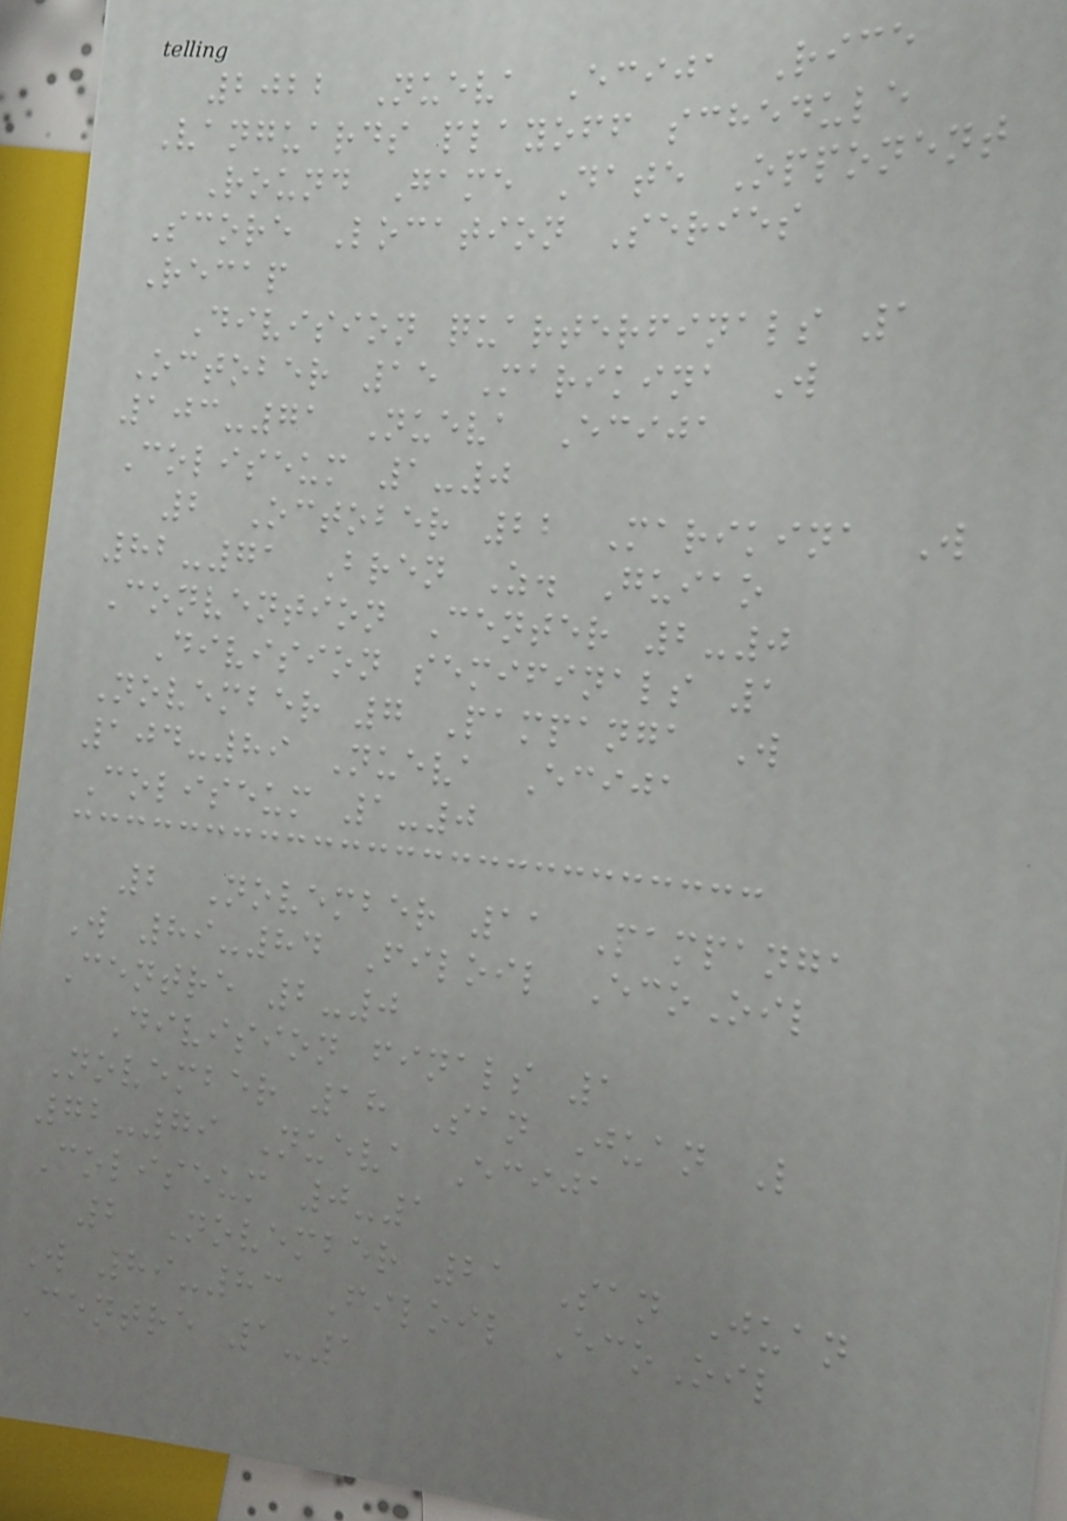2022 Nueva Ecija Rice
Vanguards playoff schedule
Round Game Date Opponent
Score Location Series
Recap
Division quarterfinals 1
October 15 Marikina W
103-71 Nueva Ecija
Coliseum 1-0
2 October 22 Marikina W
82-71 Bren Z. Guiao
Convention Center 2-0
Division semifinals 1
November 7 Pampanga W
104-89 Nueva Ecija
Coliseum 1-0
2 November 11 Pampanga
W 89-84 Filoil EcoOil
Centre 2-0
Division finals 1
November 18 San Juan L
72-79 Nueva Ecija
Coliseum 0-1
2 November 21 San Juan
W 89-83 Filoil EcoOil
Centre 1-1
